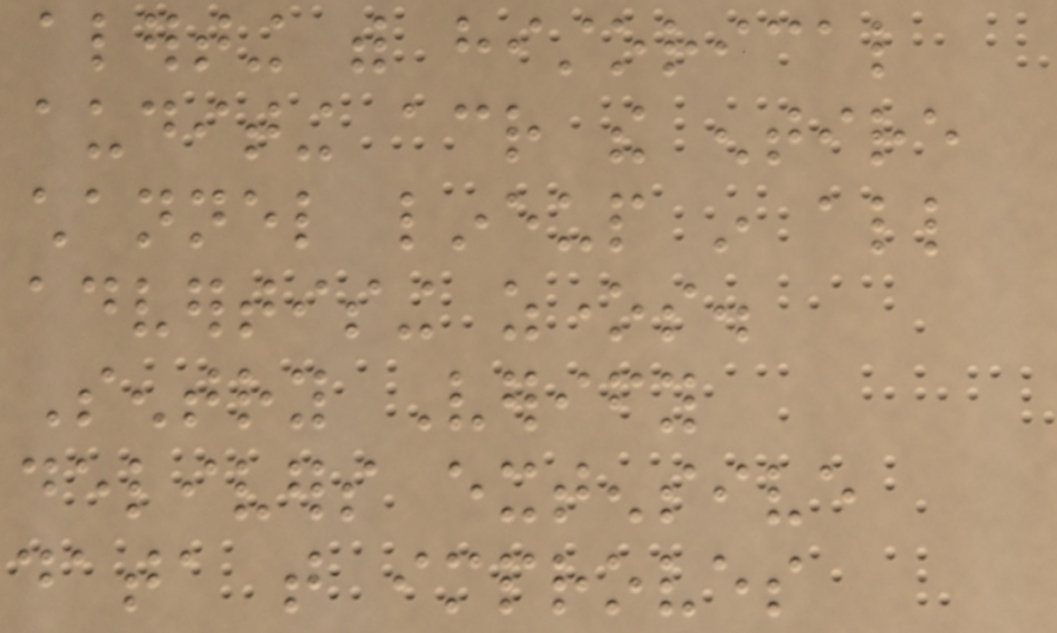alerting with historical
auditing across the entire
channel lineup in all
advertising zones.
Sentry Verify
delivers extensive
data that improves
